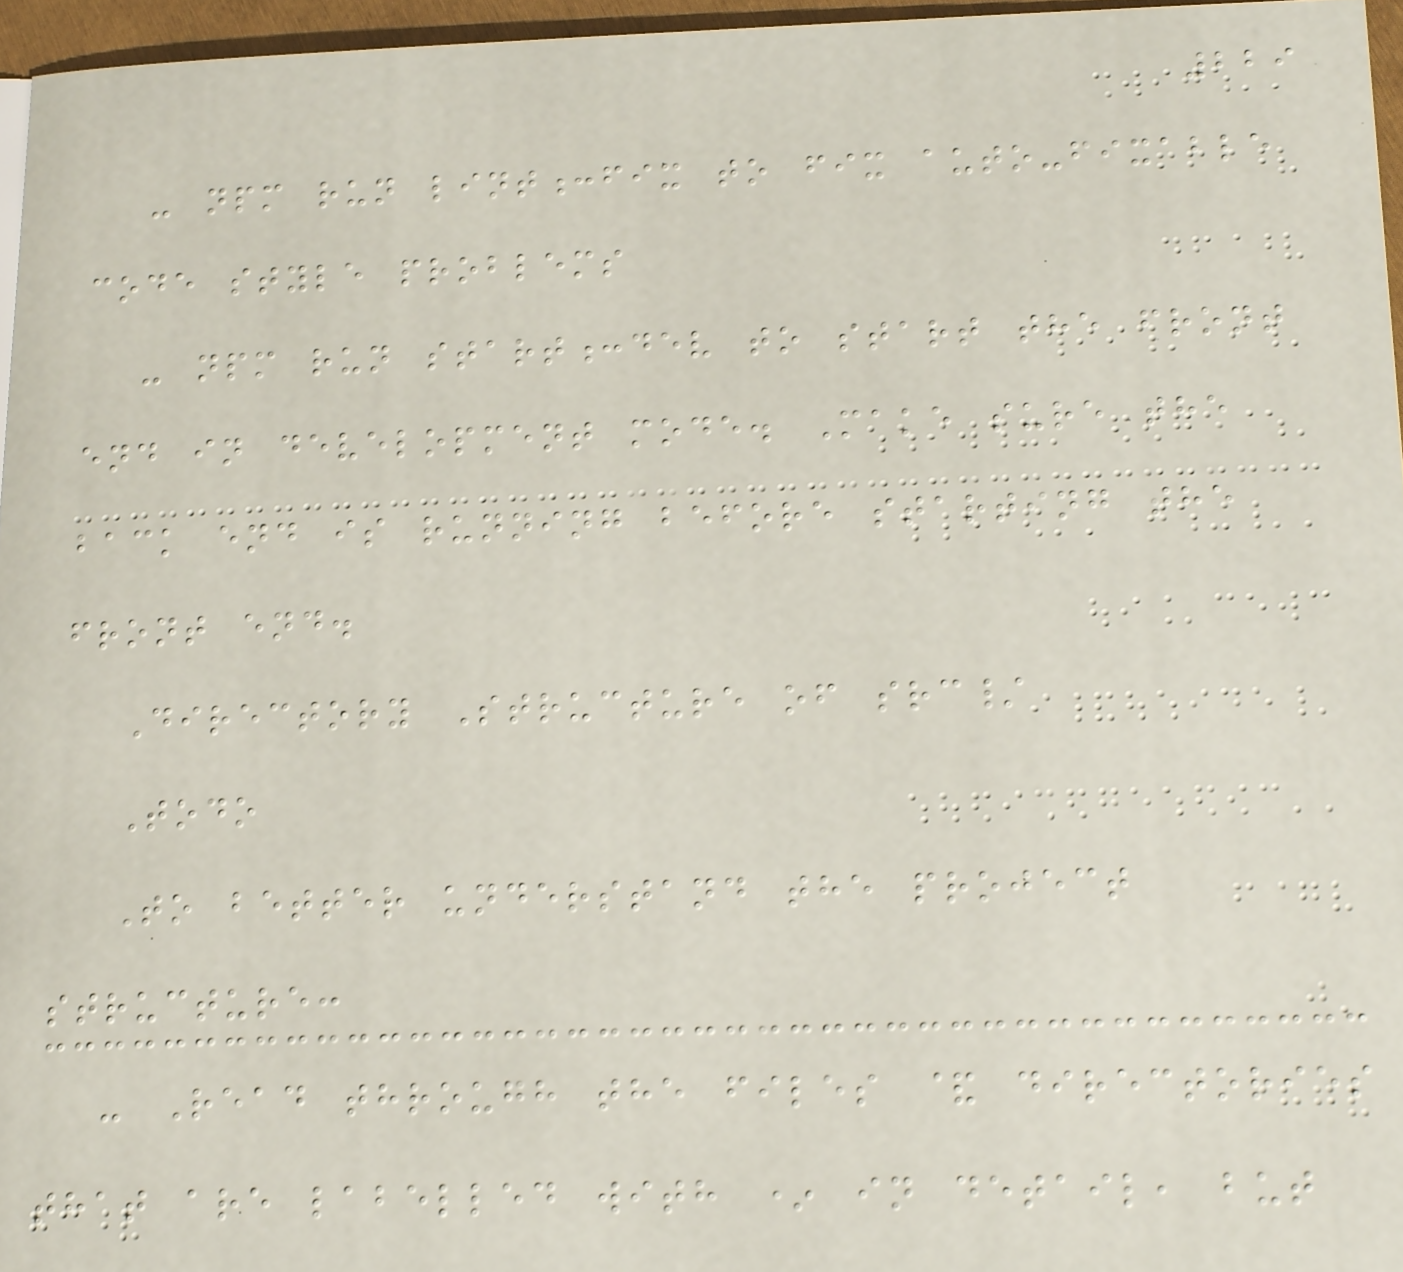229
- npm run lint:fix to fix auto-fixable
code style problems
- npm run start:dev to start the front
end in development mode. Make sure the
back end is running before starting the
front end.
Directory Structure of src/
Todo
To better understand the project
structure:
- Read through the files & directories
that are labelled with * in detail, but
